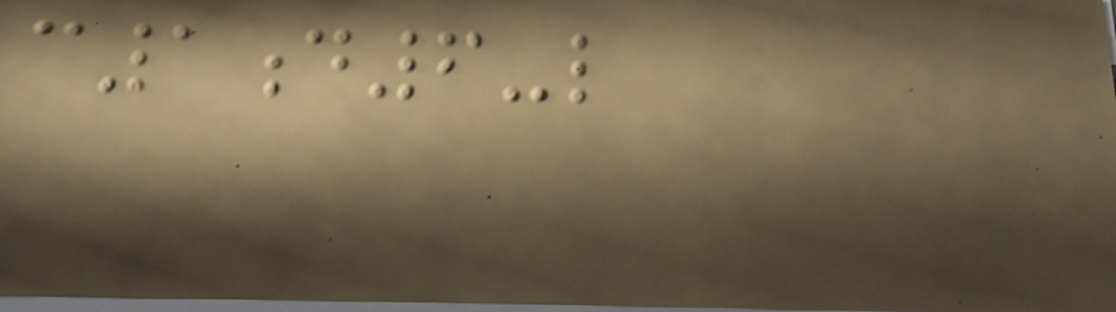c1d6-l
